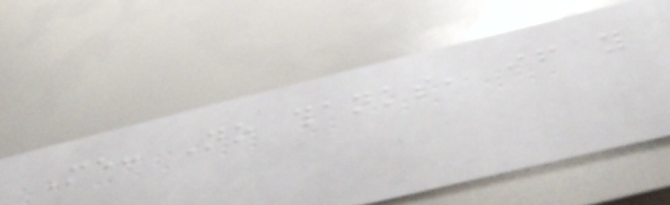Me: No thanks, if you
